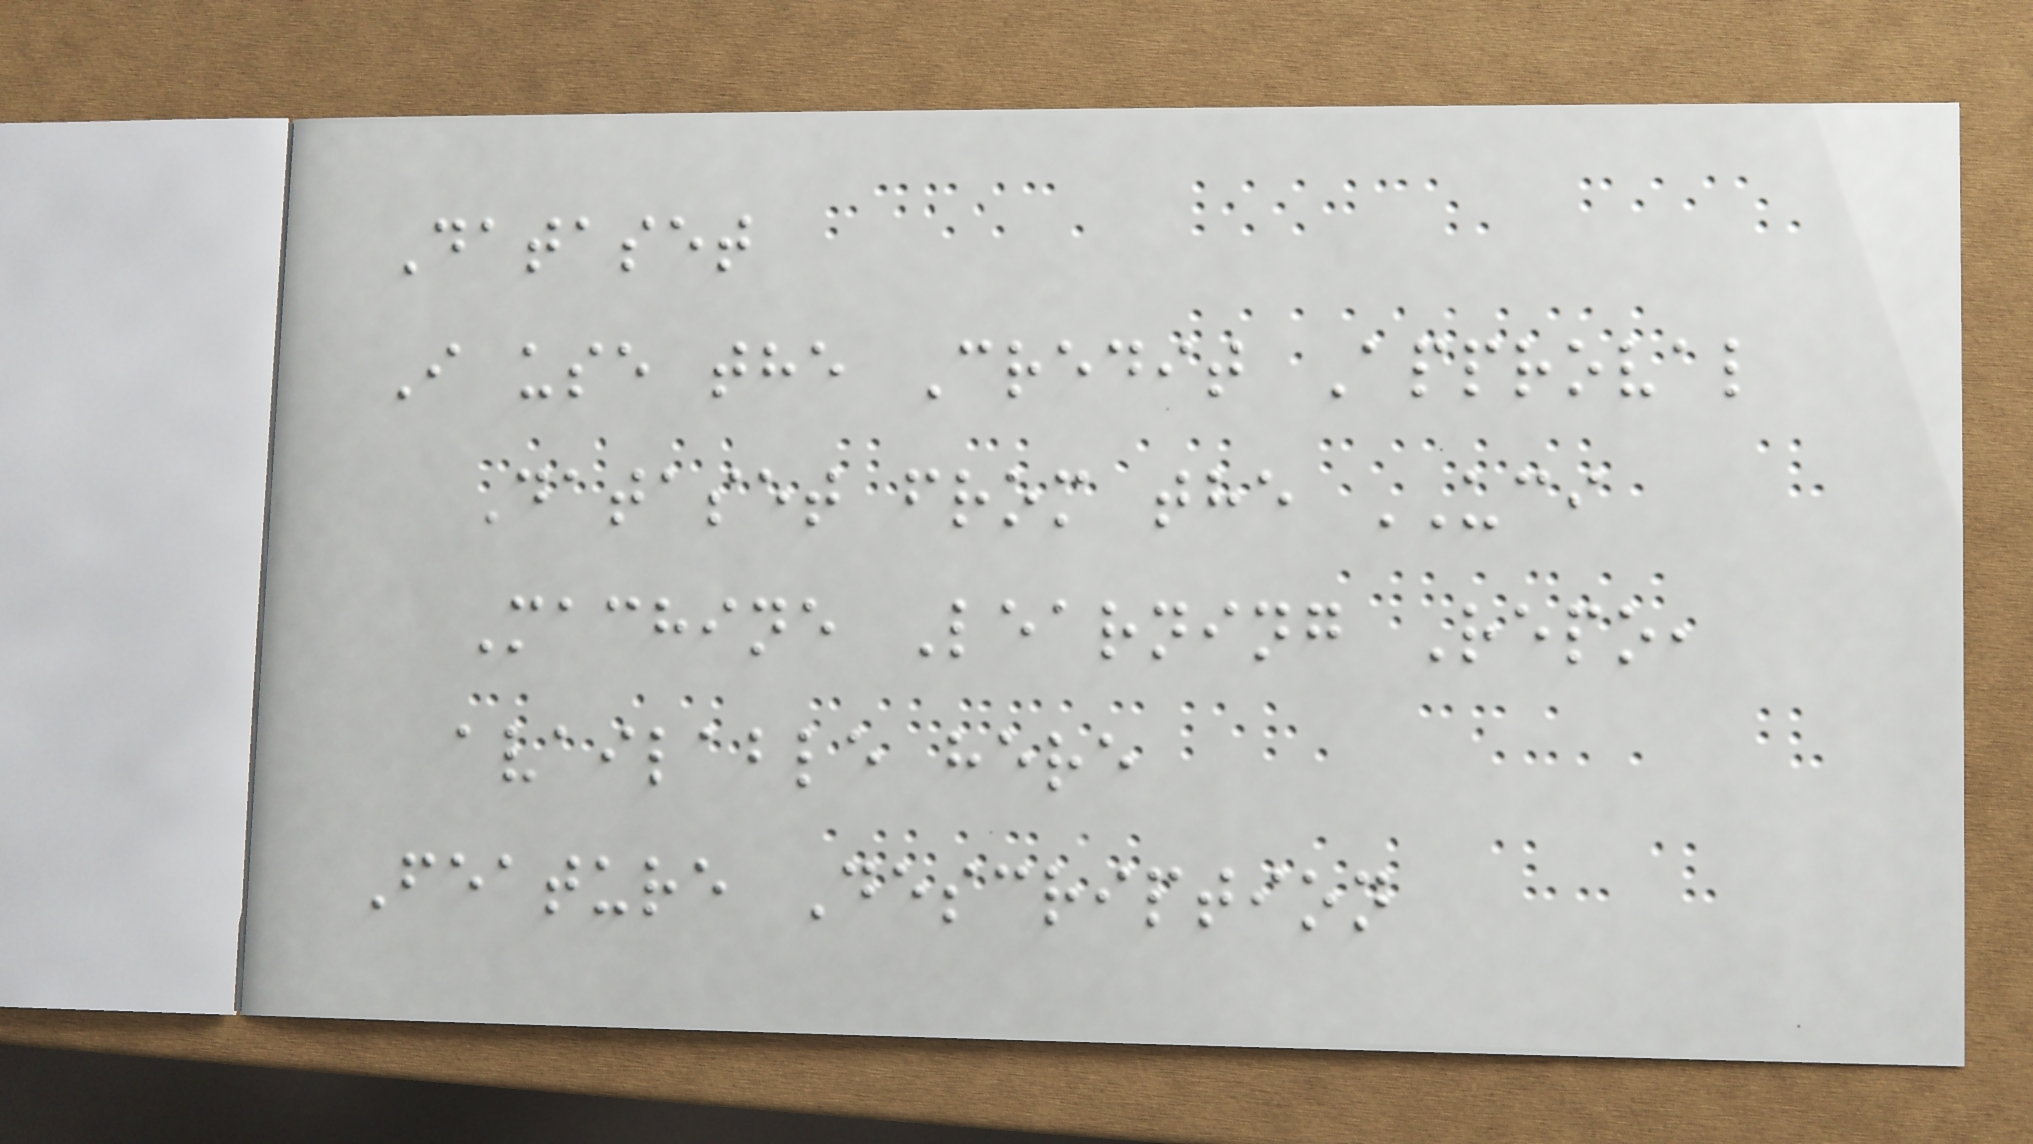Dataset
I use the Credit Approval
Dataset from the UCI
Machine Learning Repo,
available here
Feature Description
